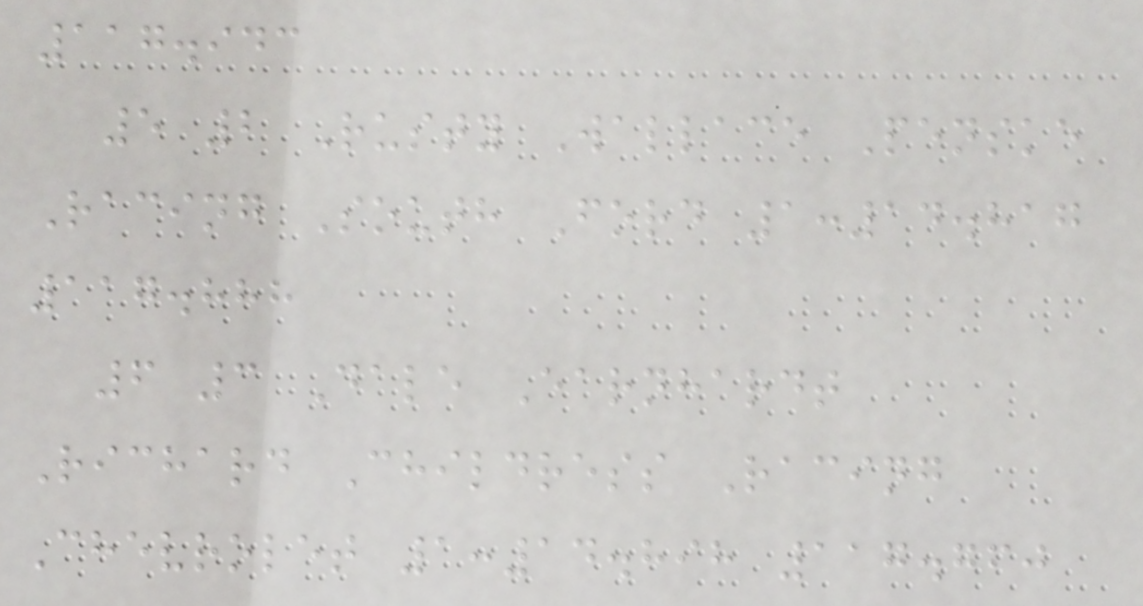117.943
5 2 Rusty Wallace Penske
Racing South Ford 1:14.817
117.888
6 3 Dale Earnhardt
Richard Childress Racing
Chevrolet 1:14.898 117.760
